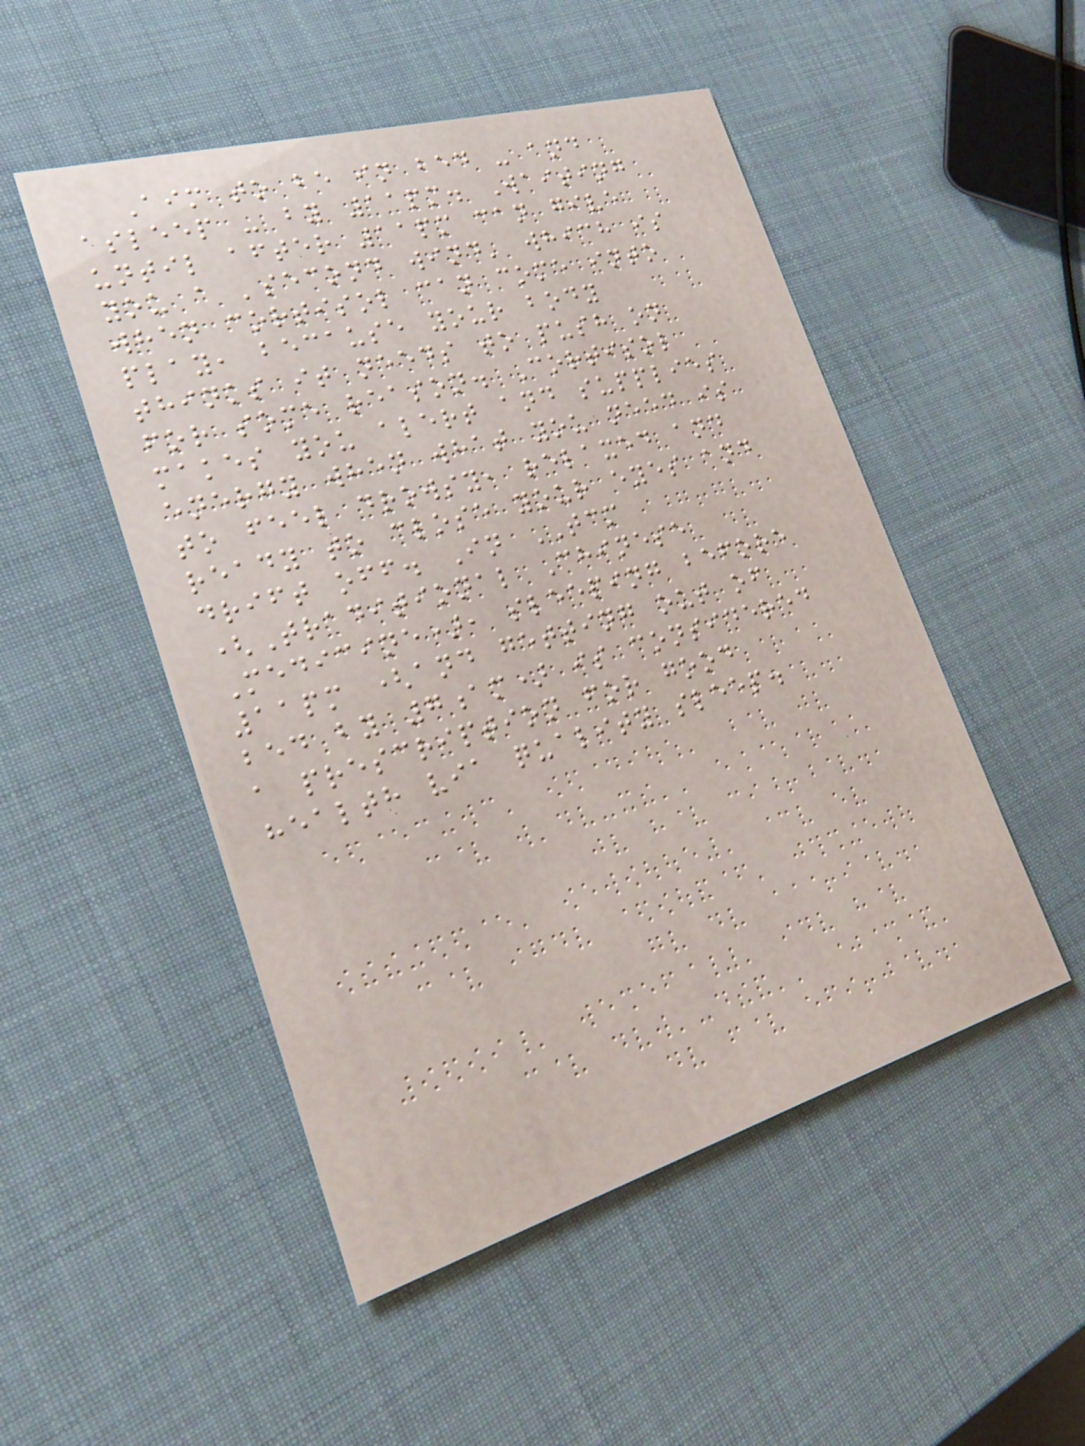Aim to be in bed - and
asleep - by 11pm. Waiting
until after 11pm can give
you a 'second wind' which is
when cortisol can come into
play, because your body
thinks it needs to push on
for some reason. Cortisol
makes you alert and supplies
energy when what you need is
to feel drowsy, relaxed and
ready to close your eyes and
drift off. In TCM
(Traditional Chinese
Medicine), sleeping before
11pm (and getting out of
bed by 7am) is considered
a prescription for good
health via quality sleep.
